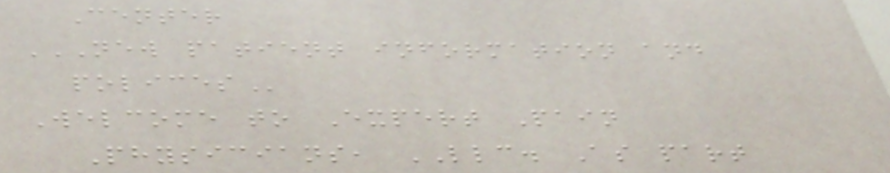Center
NEW PATIENT INFORMATION AND
POLICES
Welcome to Expert Pain
Physicians, LLC. As part
